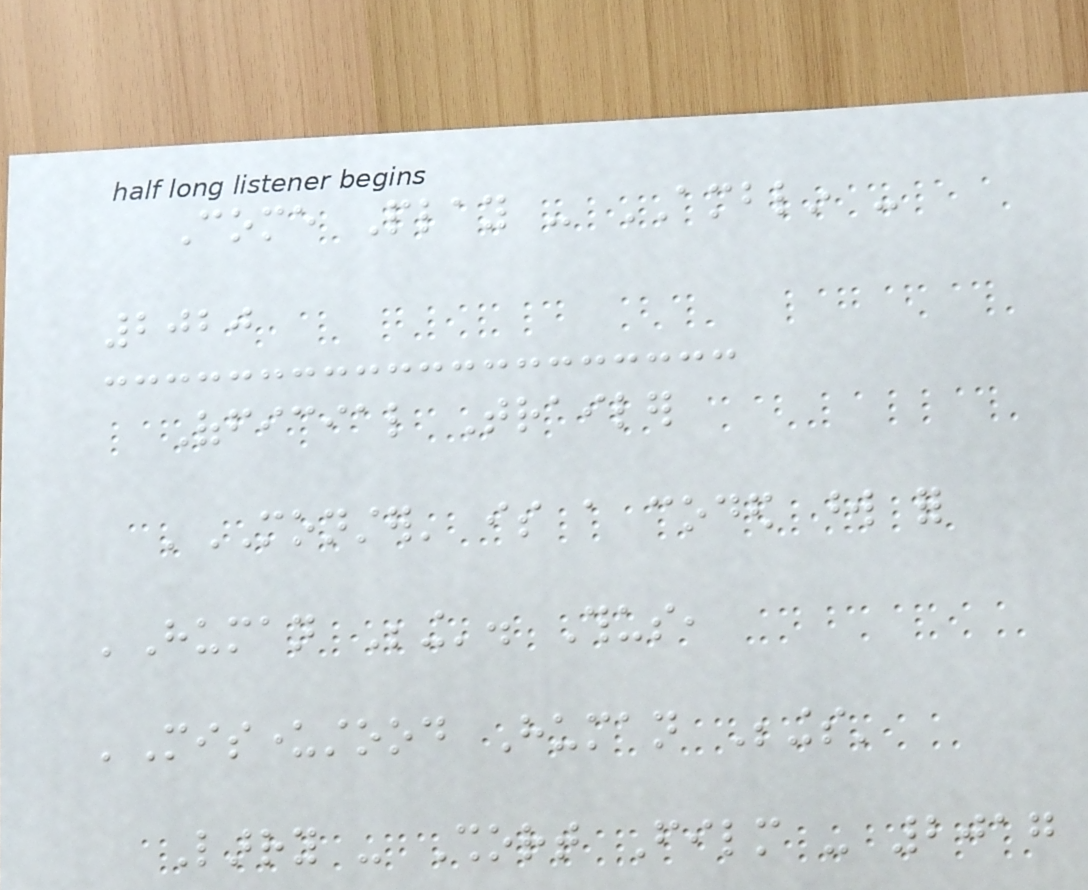Come Play - AMBLIN -
2020
Official Trailer
'MONSTER' is a coded word for
'Human Being'. Thus,
'Misunderstood Human Beings'
Larry - Short Film - 2017
